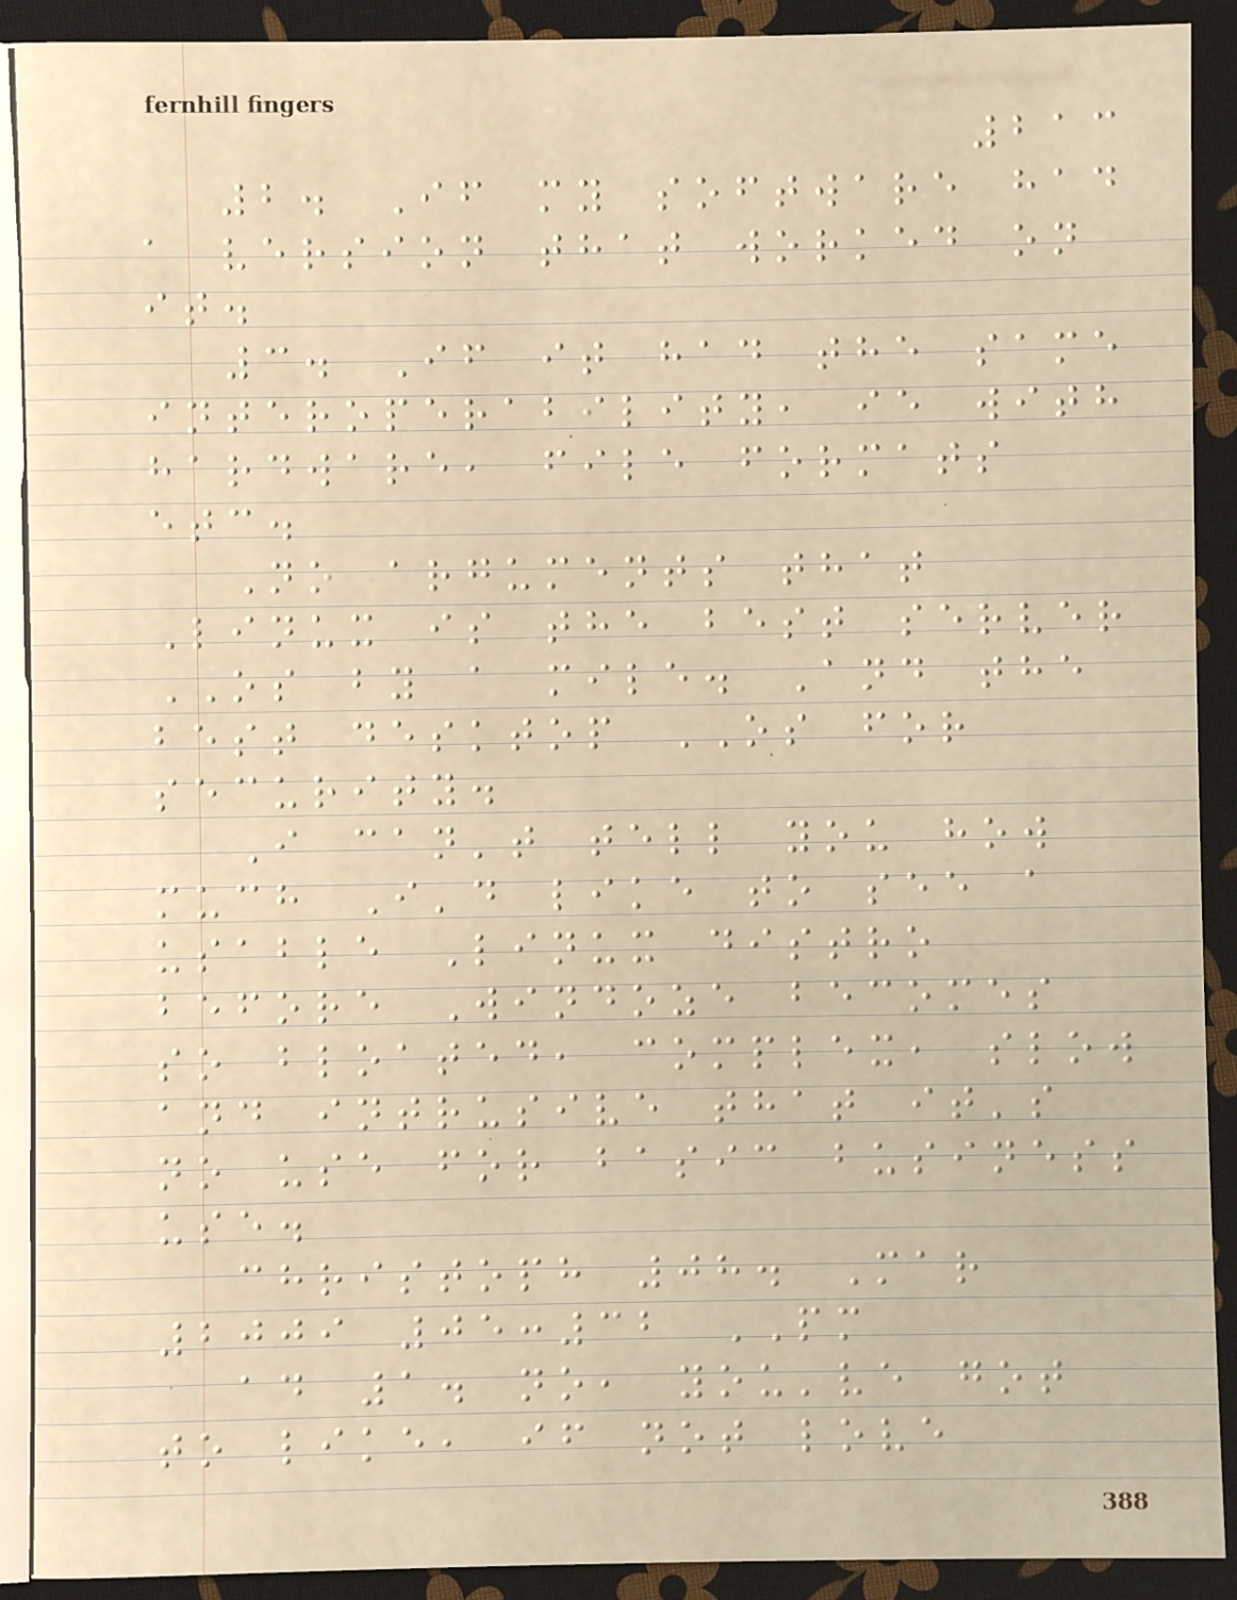213
2. If my software had
a version that worked on
it.
3. If it had the same
interoperability, ie with
hardware, file formats
etc.
No arguments that
Linux is the best server
OS by a mile. And the
best desktop OS for
security.
I can't tell you how
much I'd like to see a
usable Linux distro
before Windoze becomes
so bloated, complex, slow
and intrusive that it's
no use for basic business
use.
christoph 08. Mar
2009 05:32 PM
ad 1. no, you've got
to like, if not love
